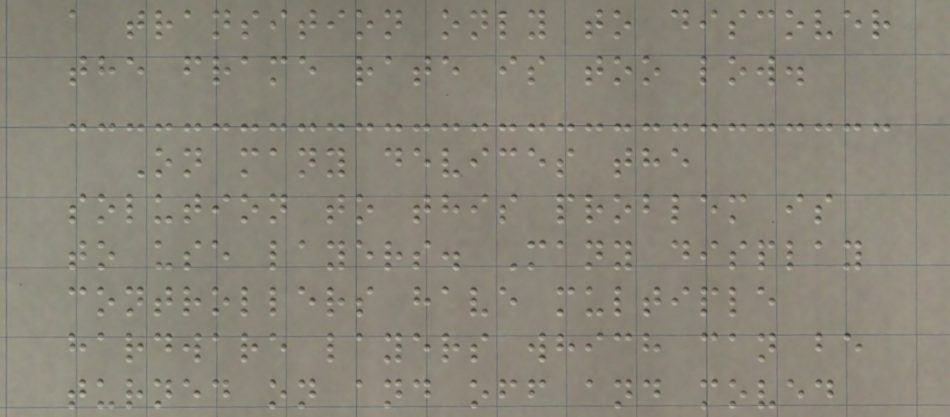a transition only to discover
the frame rate is too low.
On many devices the
solution to this problem is
to use layers. Many display
controllers have multiple
hardware layers which can be
turned on and off and moved
